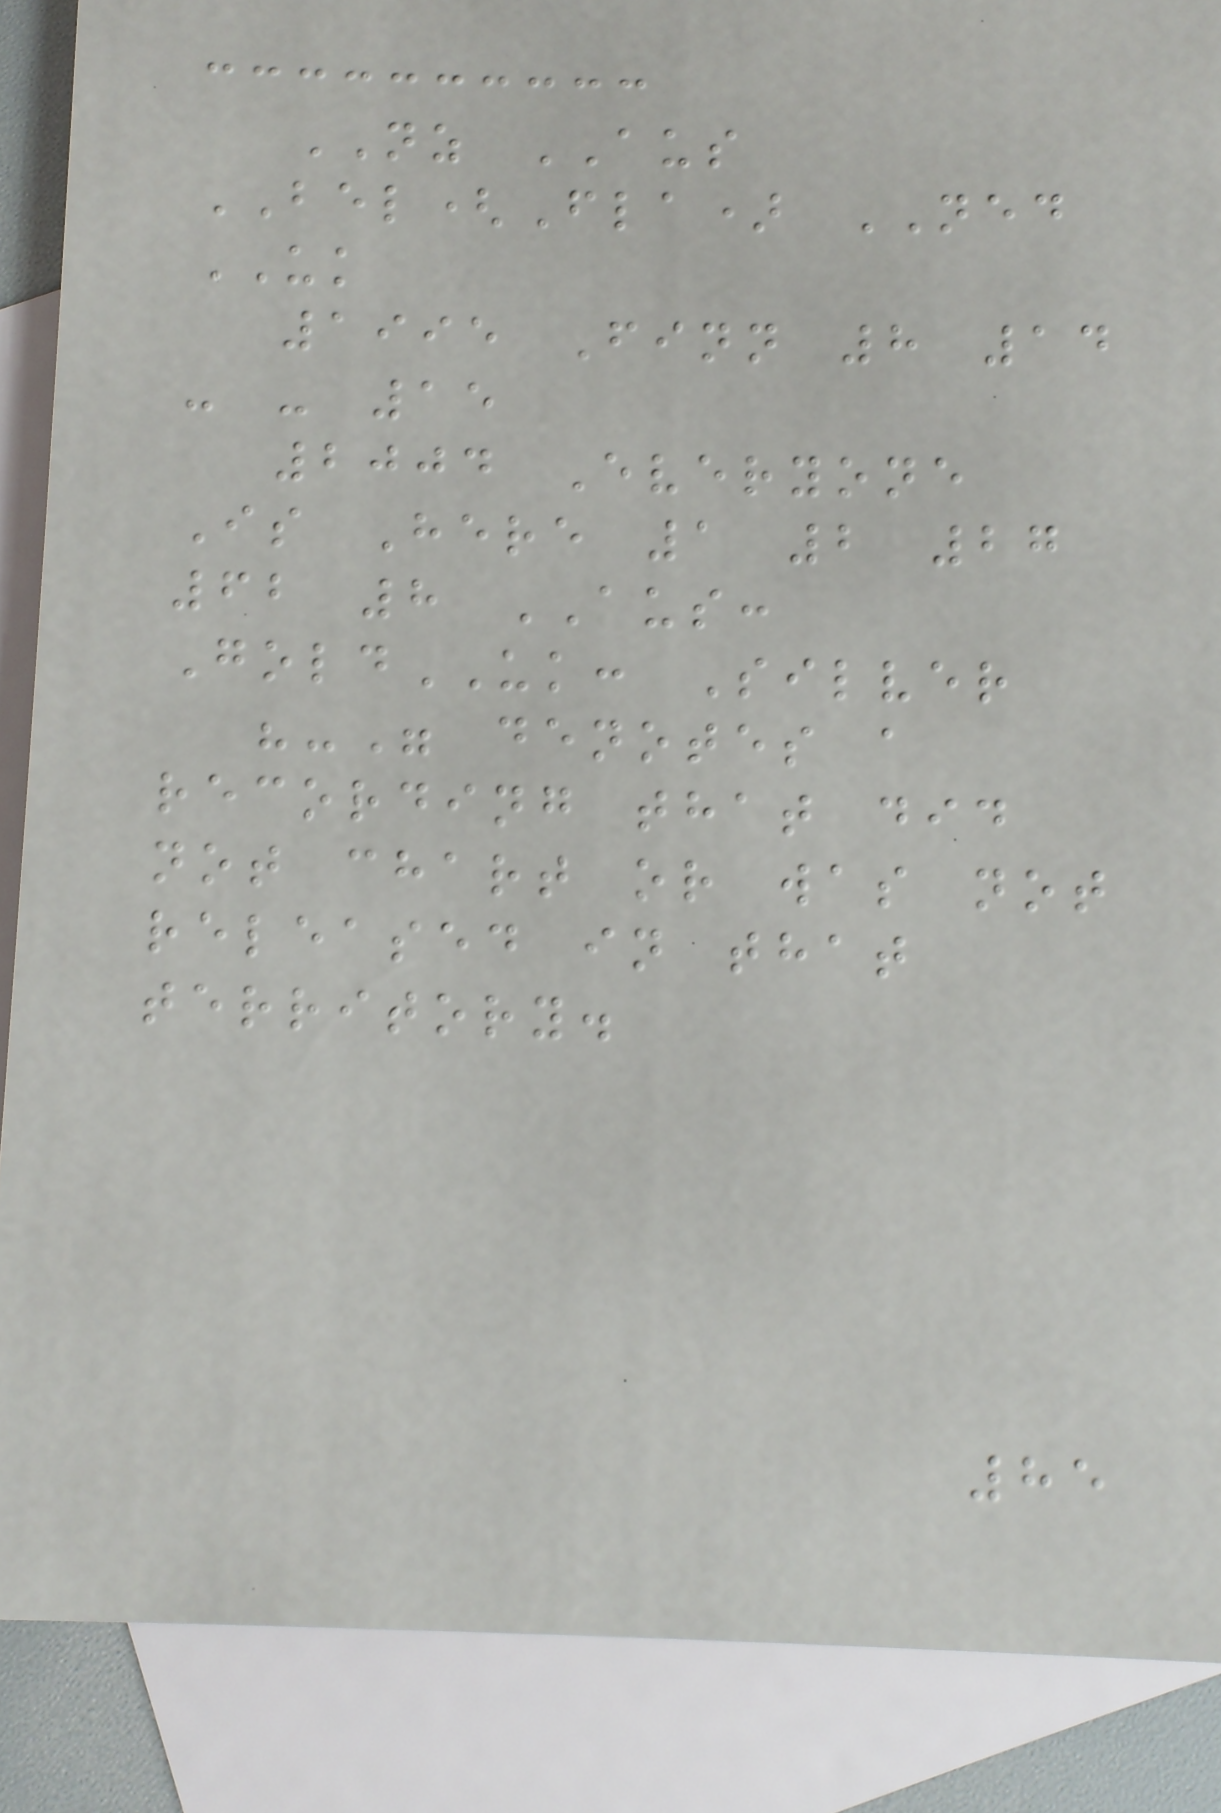NZ AUS
BEL(Fla) NED
UK
1995 Finn 8 14
- - 15
2004 Everyone
Is Here 1 2 27
62 8 AUS:
GoldUK: Silver
"-" denotes a
recording that did
not chart or was not
released in that
territory.
85
